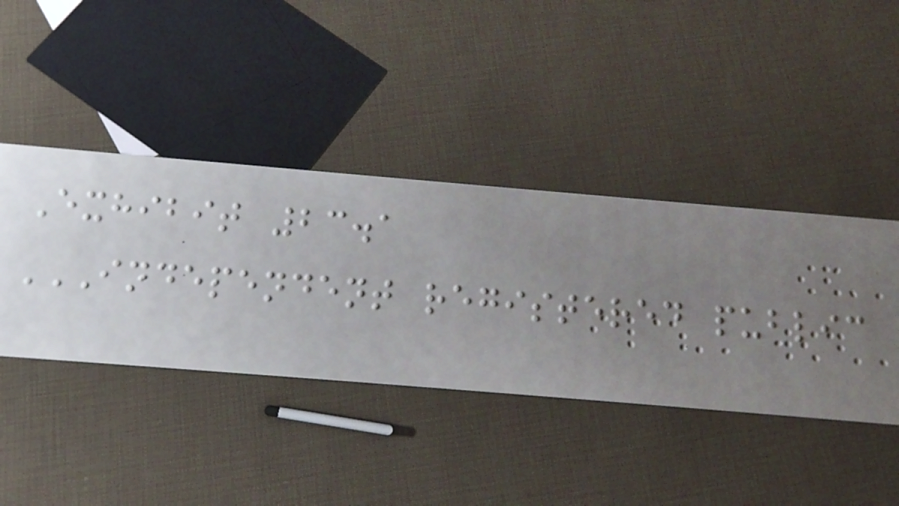Exhibit 23.1
INDEPENDENT REGISTERED PUBLIC
